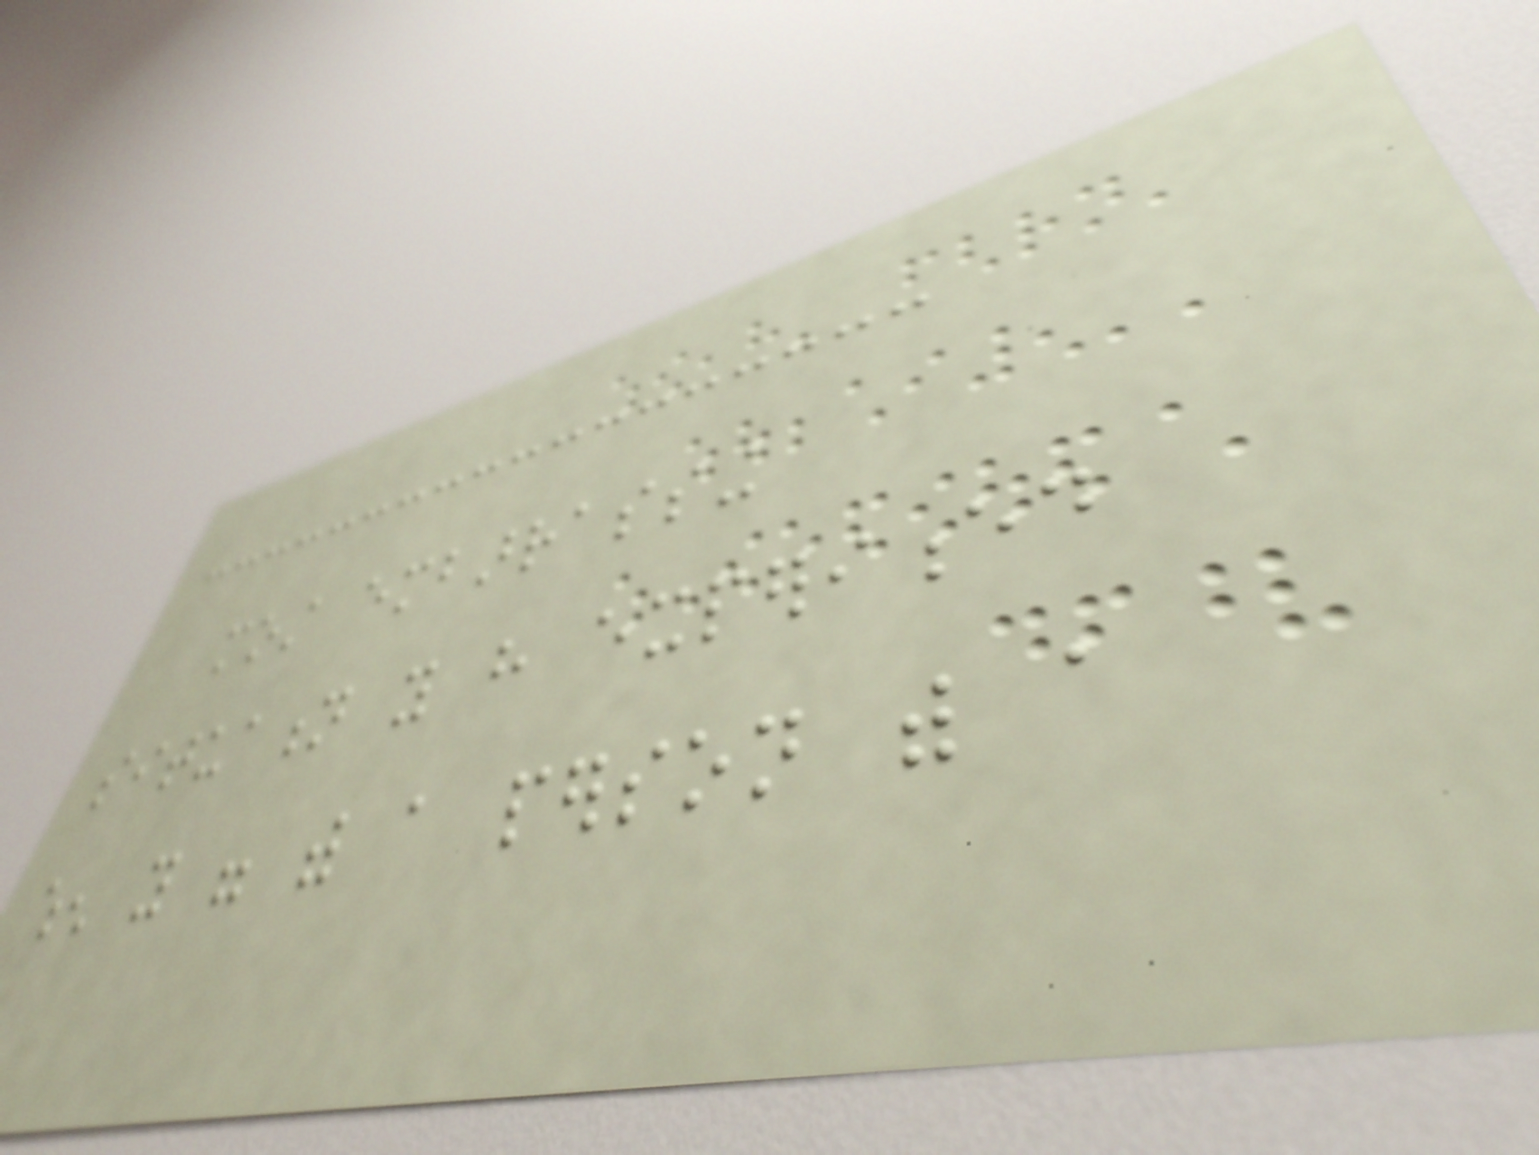most embarrassing
situation you have experienced
when you were with a person with a
